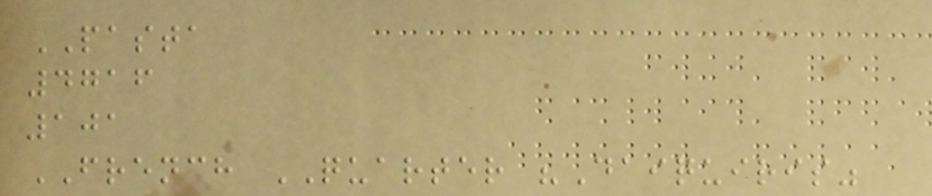PASTA
4716
101
FRENCH QUARTER "Daiquiris"
